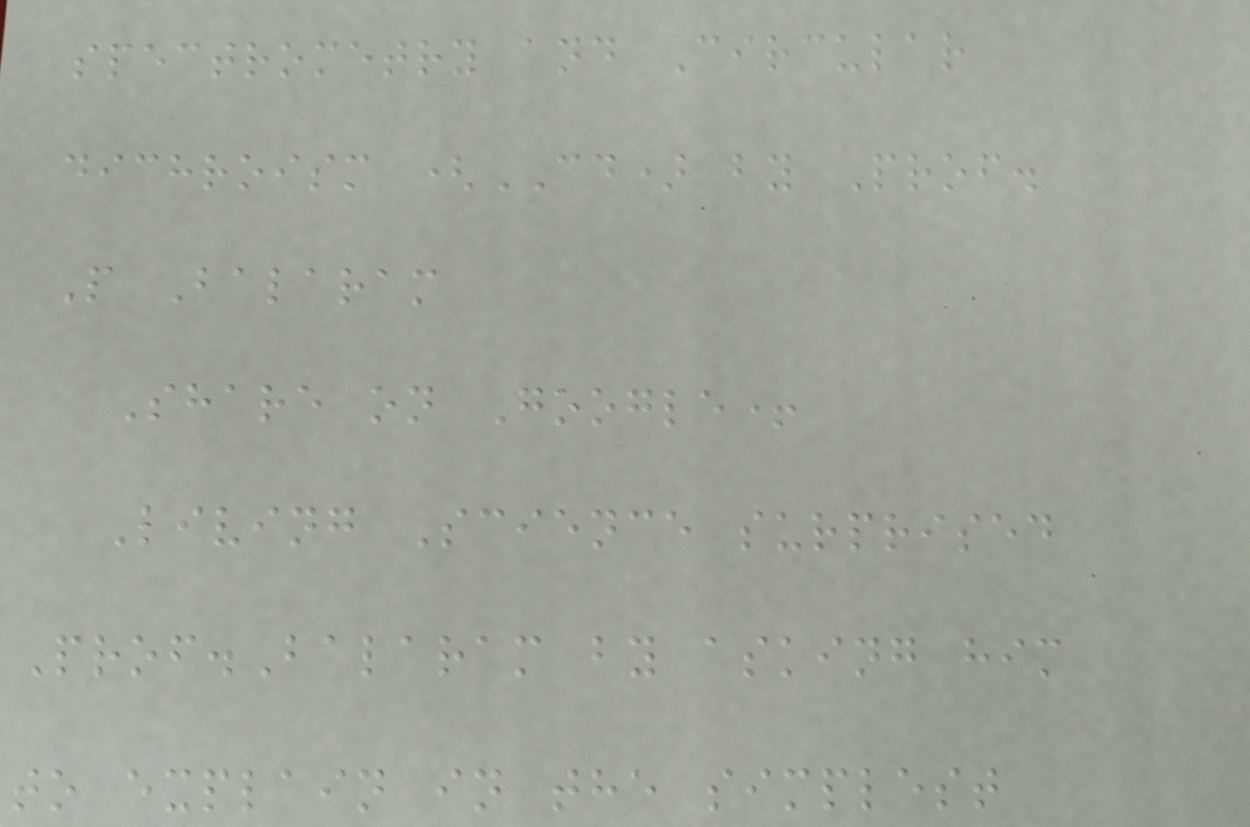spectrometry and Circular
dichroism (CD) by Prof.
P Balaram
Share on Google+
Living Science surprised
Prof.Balaram by asking him
to explain in the simplest
